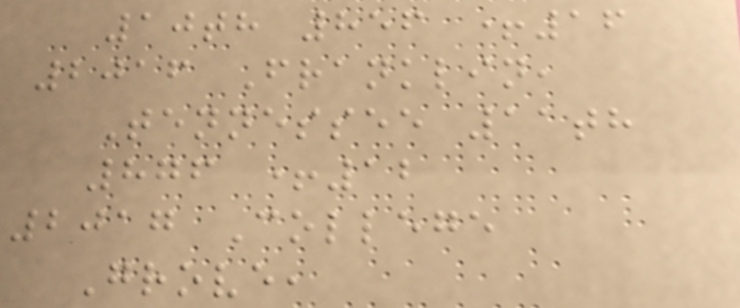10th 856 +16
2016 Franklin,
Tennessee 11th
876 +12
2017 College
Grove,
